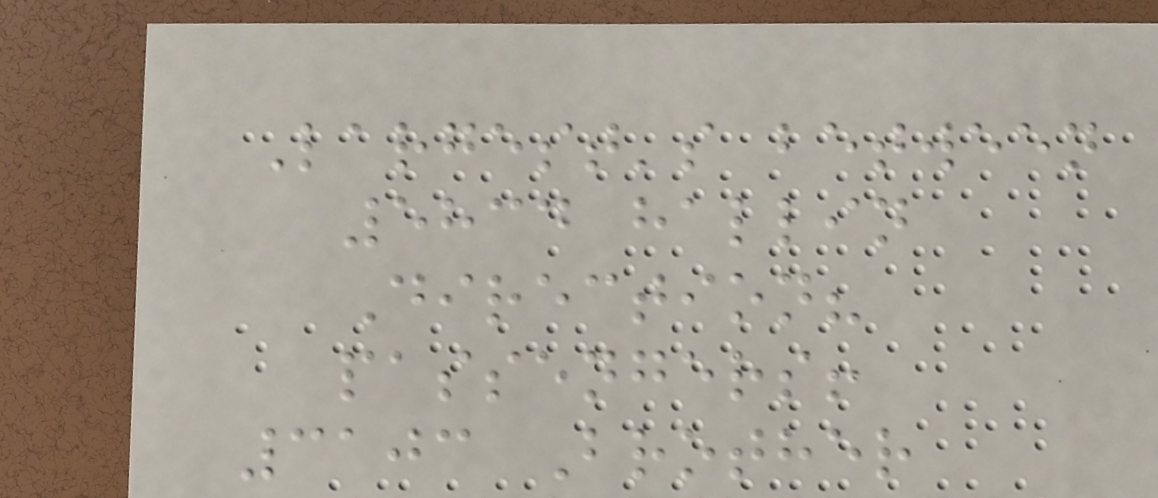Largest's between
5834 hallin
Direction?
passengers!
3103 Brother
